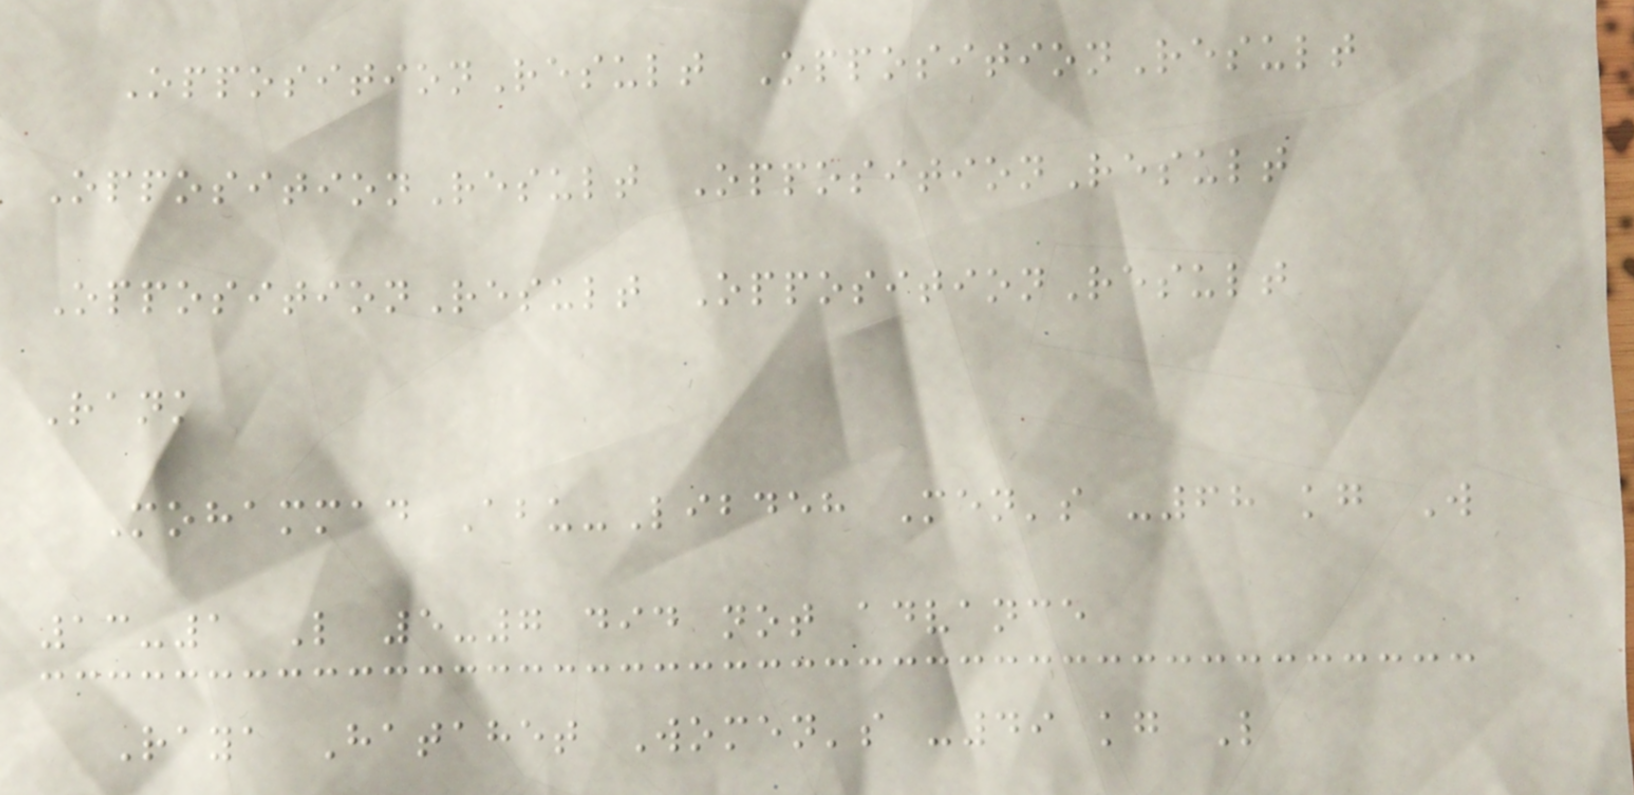OppositionResult OppositionResult
OppositionResult OppositionResult
OppositionResult OppositionResult
Rank
Mohammad Abu-Libdeh Men's -68 kg W
13-1 L 5-7 did not advance
Raya Hatahet Women's -49 kg L
